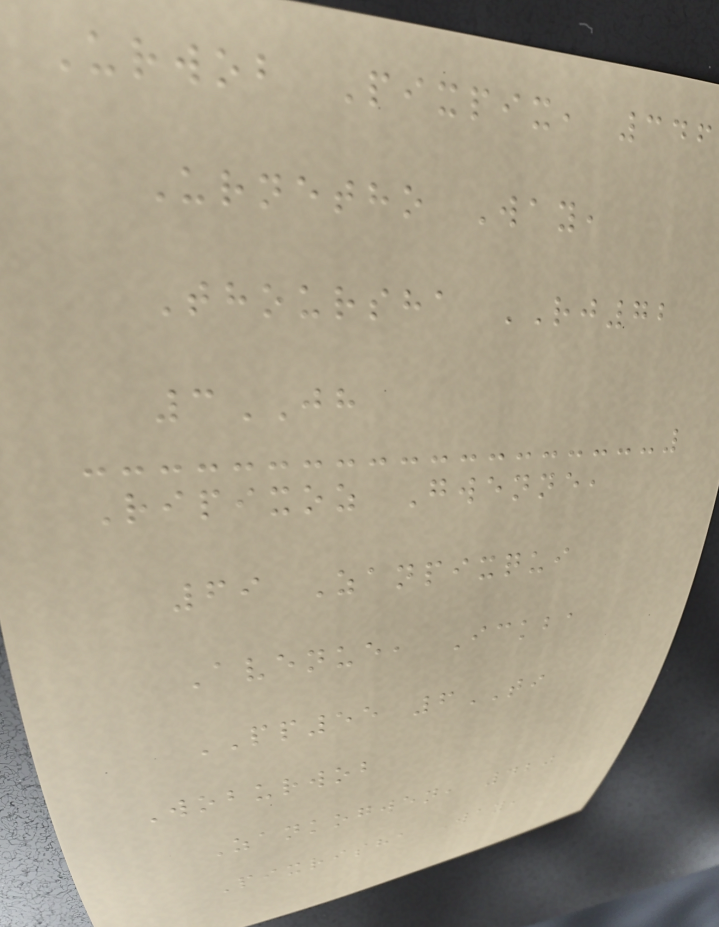Urwob Pixpix, 346
Urnetho Way,
Thoursha RJ72
3JH
Ripixoz Gwenne,
69 Zanpixqui
Avenue, Ickba
PP55 6TI
Woburwob
Zankogwen, 420
Pixrisha Way,
